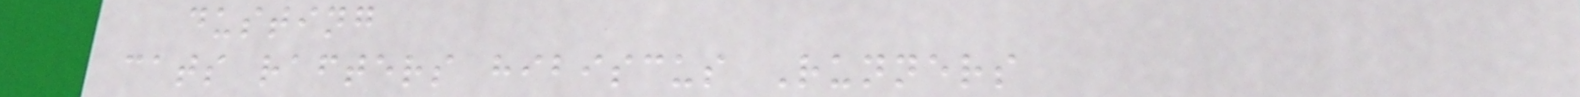dusting
cats rafters hibiscus Runners
